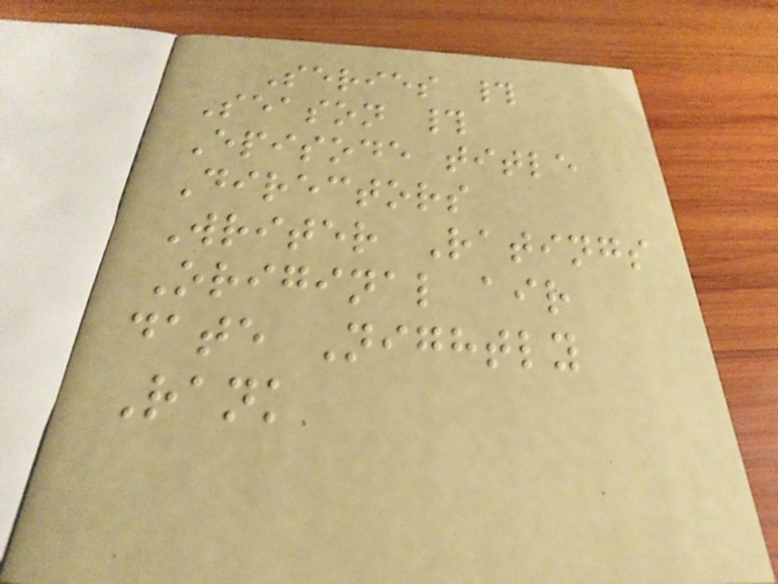Series #
Season #
Episode title
Directors
Writer Ratings
Original air
date Nightly
Rank
